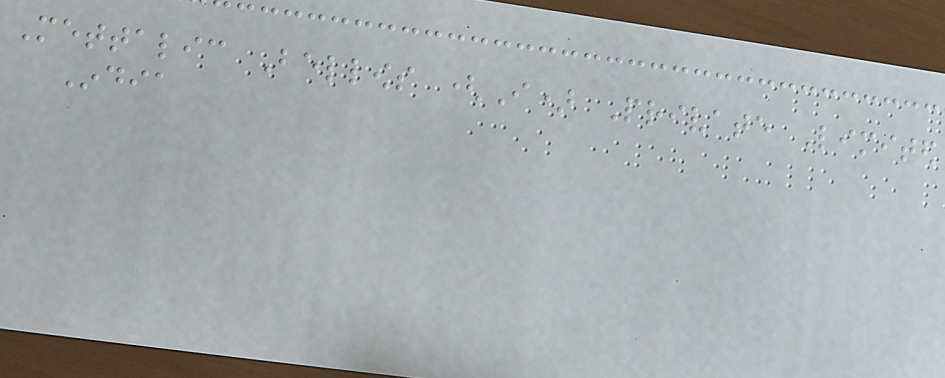Mettalic Bellows (I) Private Limited
India
